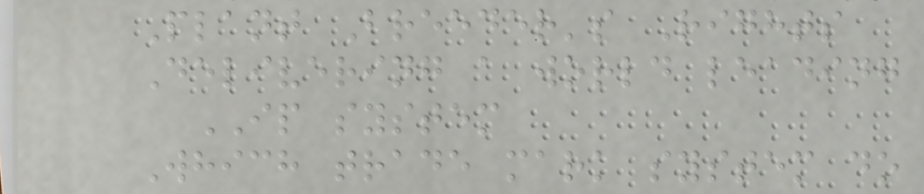Plant Breeder's Rights
Delivering a world leading
IP system
Which trade mark system do
